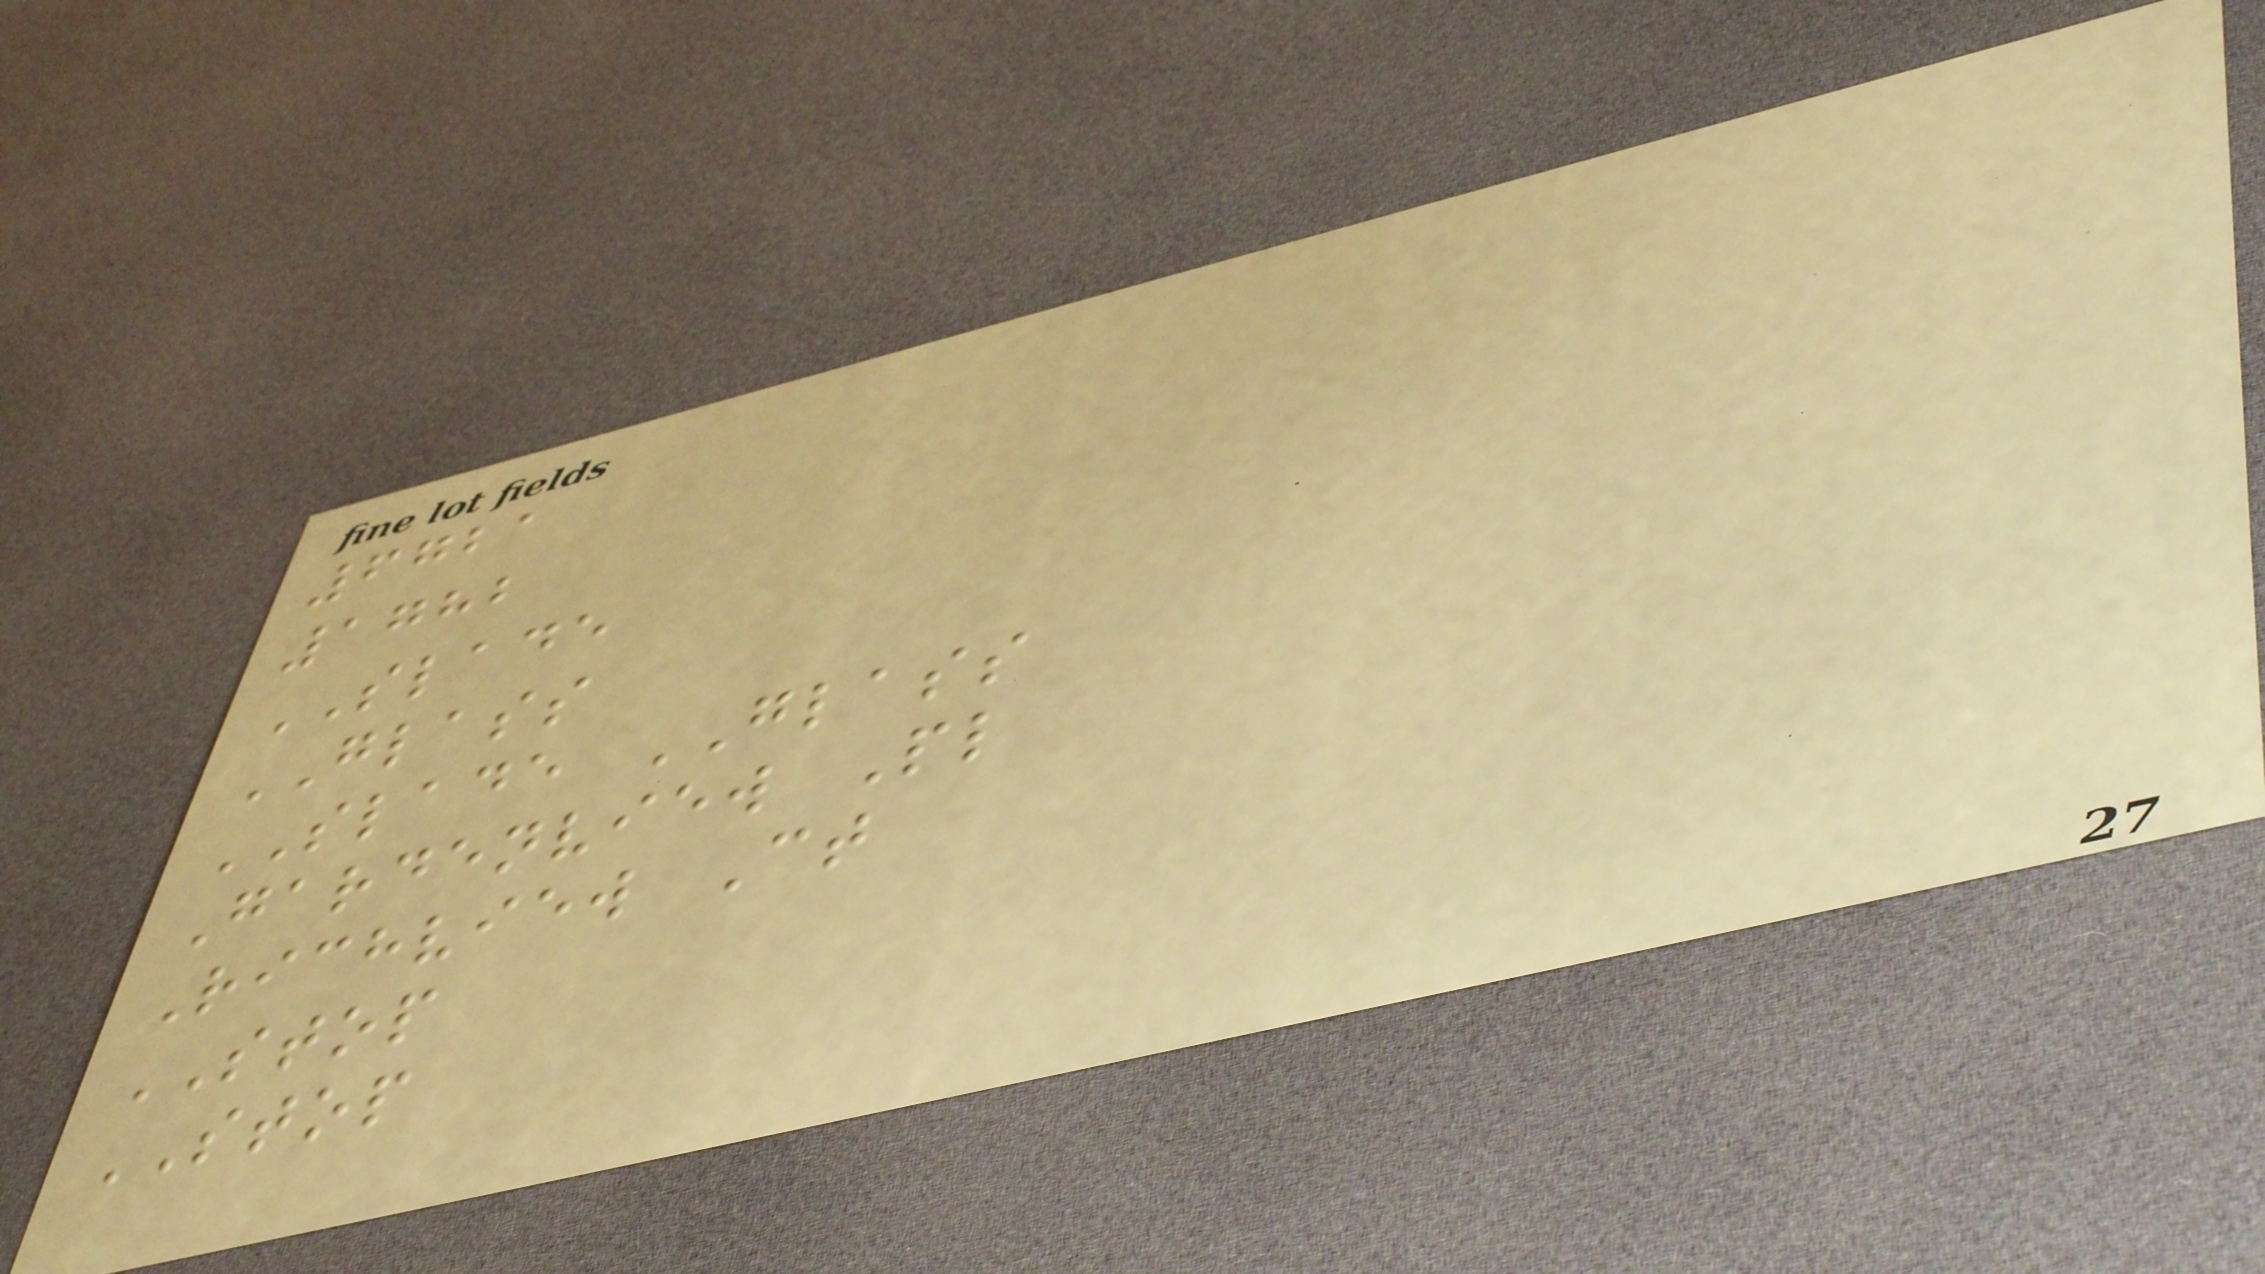6721
1782
SLADE
GLASS
SLADE GLASS
Gardenview Pl
Richview Ct
STOP
STOP
